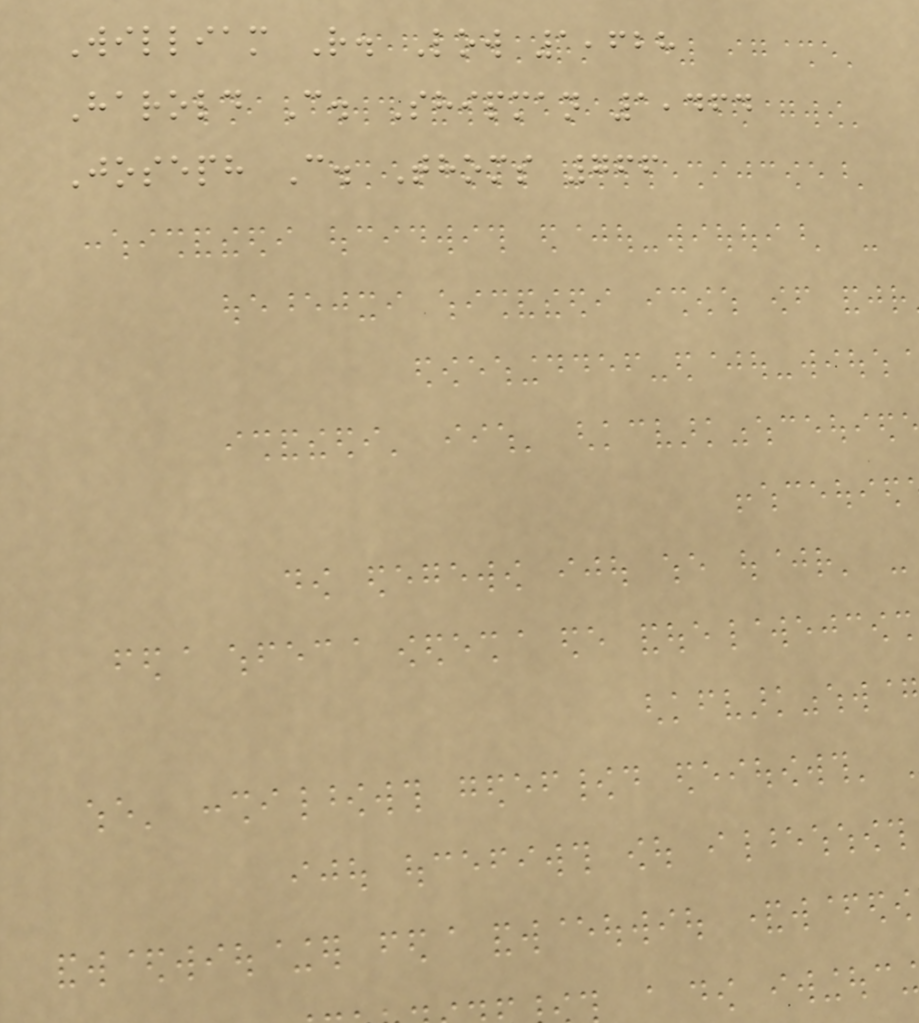William R. Low 1,628
Harold C. Shipman 1,464
Joseph C. Thoms 766
